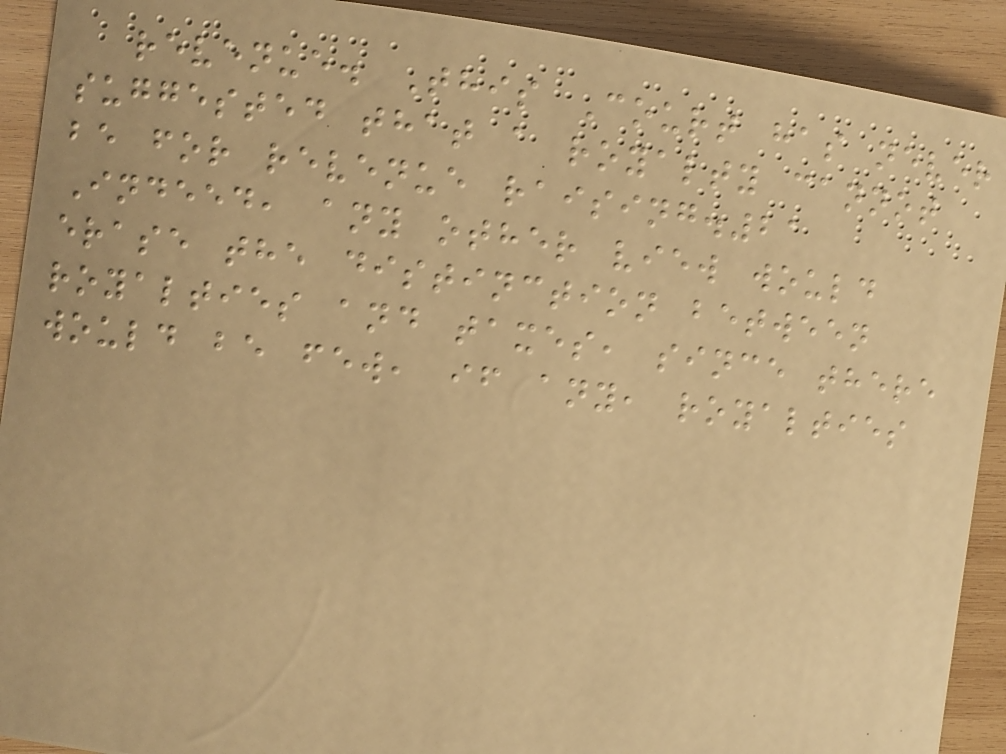revenue. This Court has never
suggested that a royalty cannot
be for revenue raising.21
Indeed, any other view would
erase the distinction between
royalties and taxes, since there
would be few, if any, royalties
